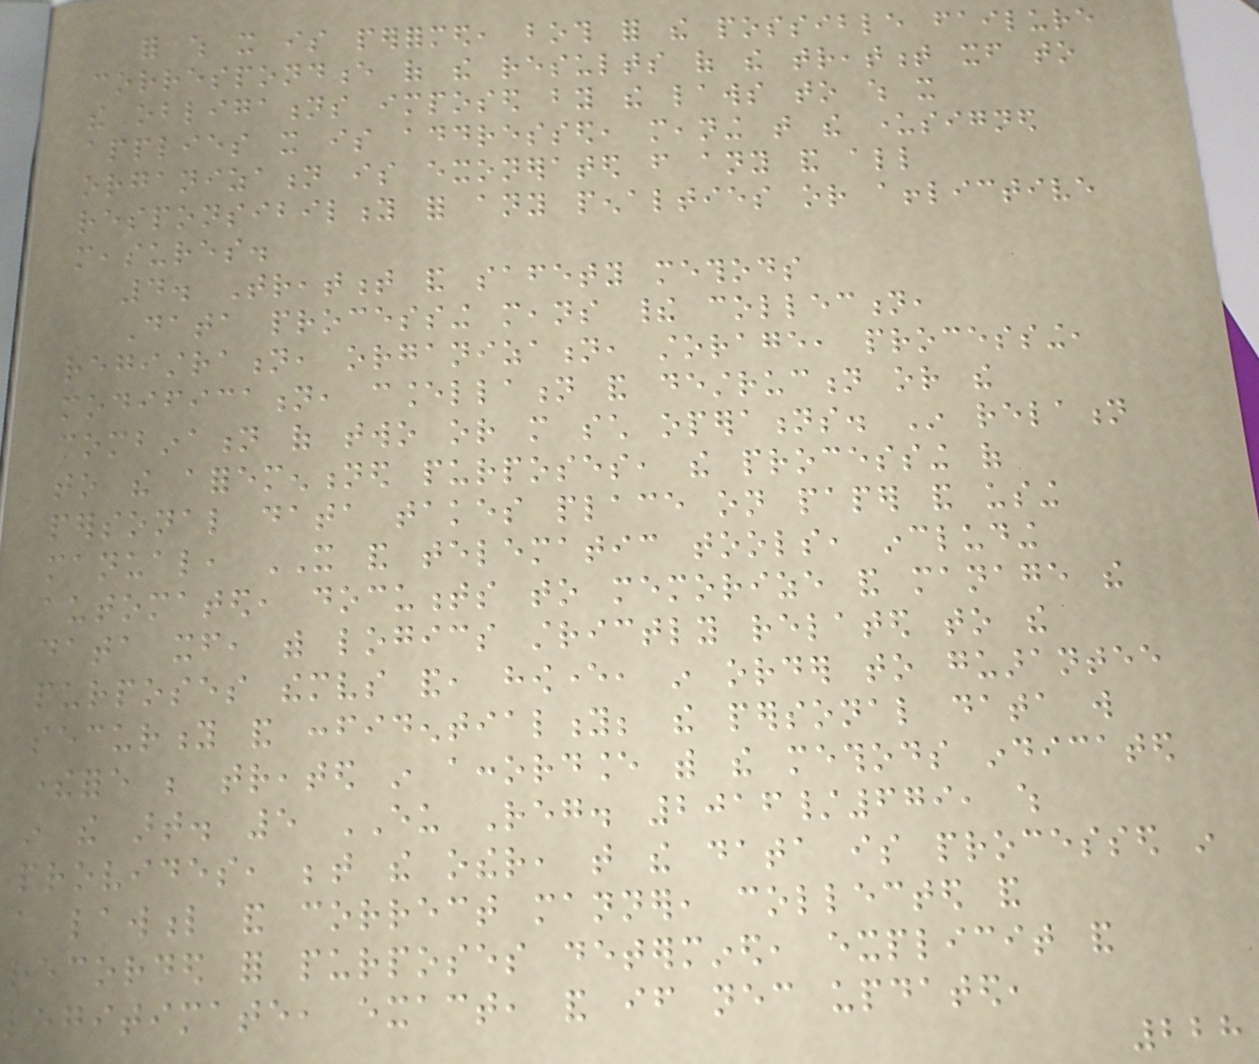for which it is performed, both for the possible failure
correspondence of the results of the treatment itself to
the obligations imposed by the laws to which it
applies it is addressed, meaning that the undersigned
organization is exonerated from any and all
responsibility for any penalties or afflictive
measures.
4. Treatment and safety methods
Data processing means their collection,
registration, organization, storage, processing,
modification, cancellation and destruction or the
combination of two or more such operations. In relation
to the aforementioned purposes, the processing of
personal data takes place on paper and using
manual, IT and telematic tools, including
automated, documents to memorize and manage the
data itself, with logics strictly related to the
purposes themselves and, however, in order to guarantee
security and confidentiality; the personal data will
therefore be treated in accordance with the methods indicated
in the art. 5 EU Reg. 2016/679, which
provides, between the other, that the data is processed in
a lawful and correct manner, collected and
recorded for purposes determined, explicit and
legitimate, exact, and if necessary updated,
228
